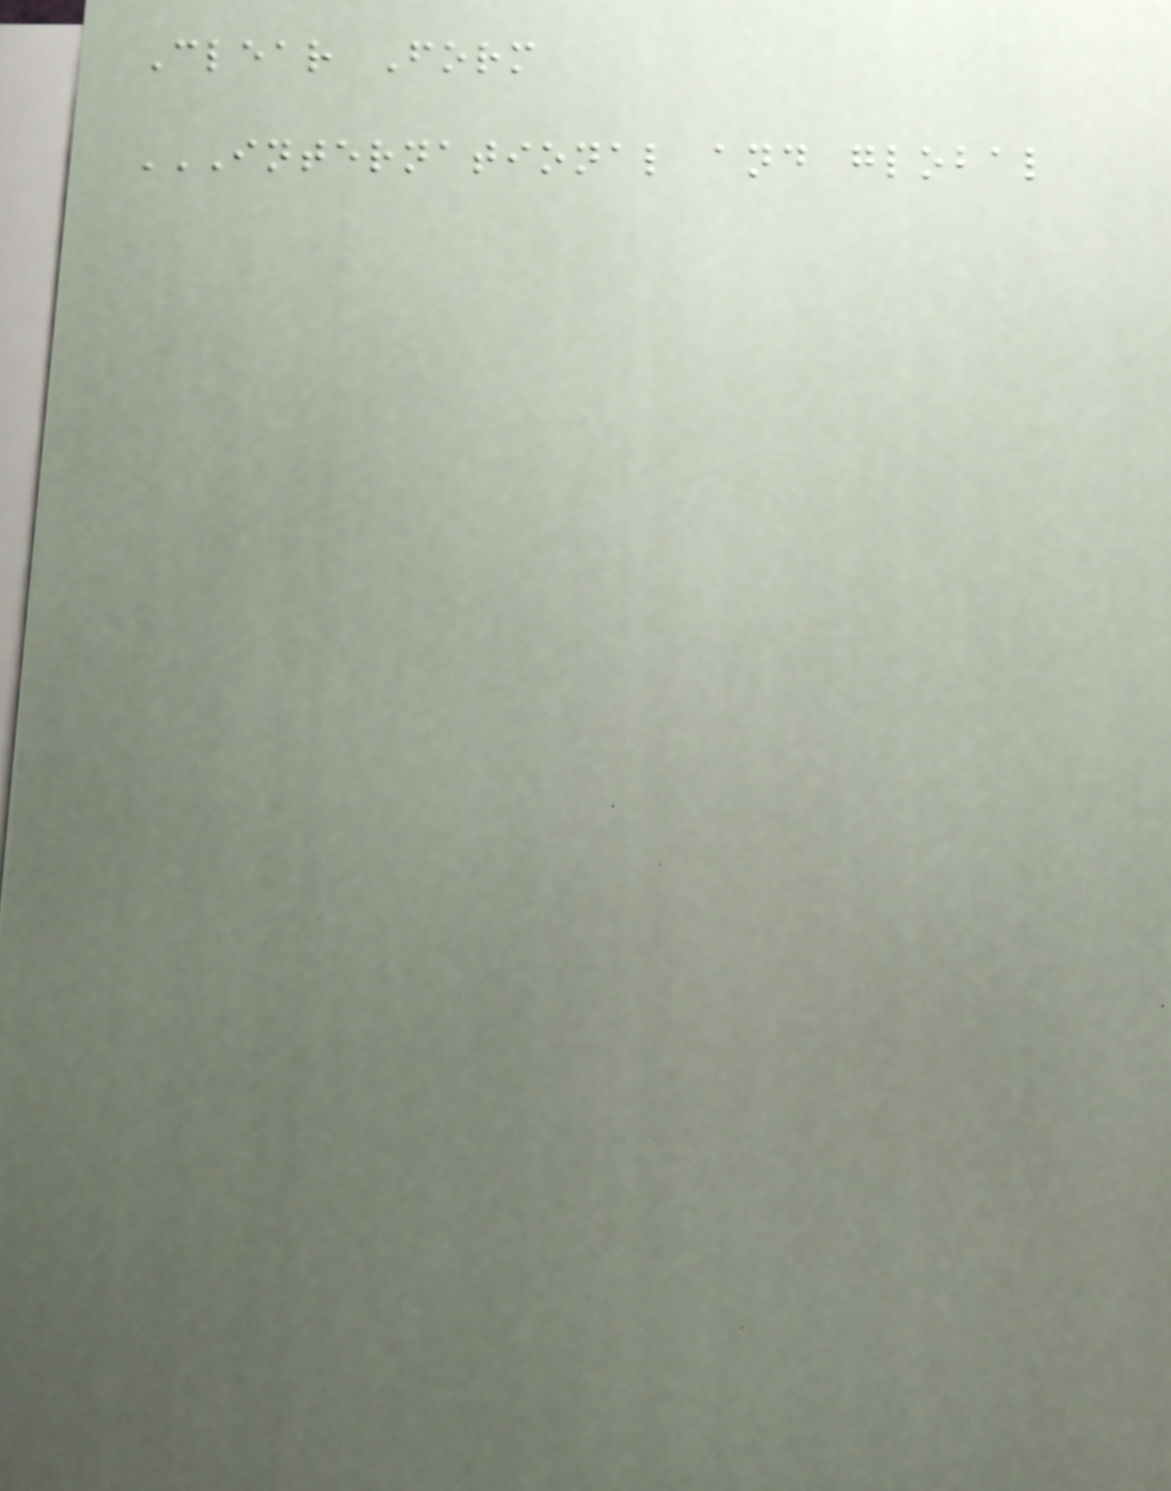Clear Form
INTERNATIONAL AND GLOBAL
